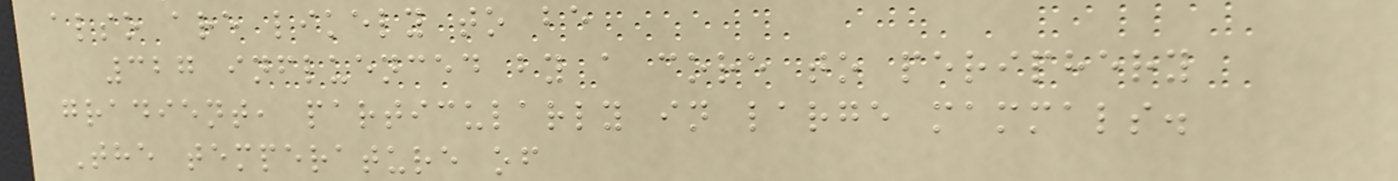also are likely to be
327 influenced by a core to periphery
gradient, particularly in large mammals.
The temperature of
